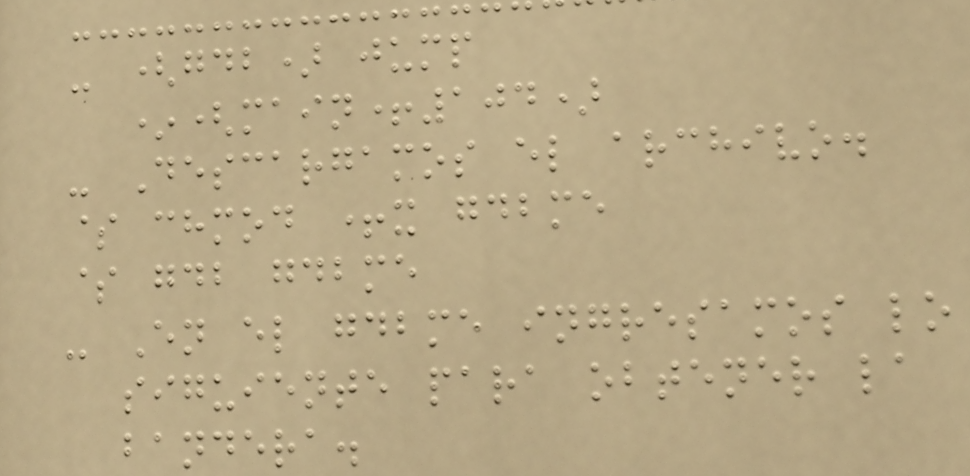- (gdb) jump
*(main+104)
- Descargamos el archivo.
$ chmod +x gdbme
$ gdb gdbme
- En el gdbme ingresamos lo
siguiente para obtener la
bandera.
